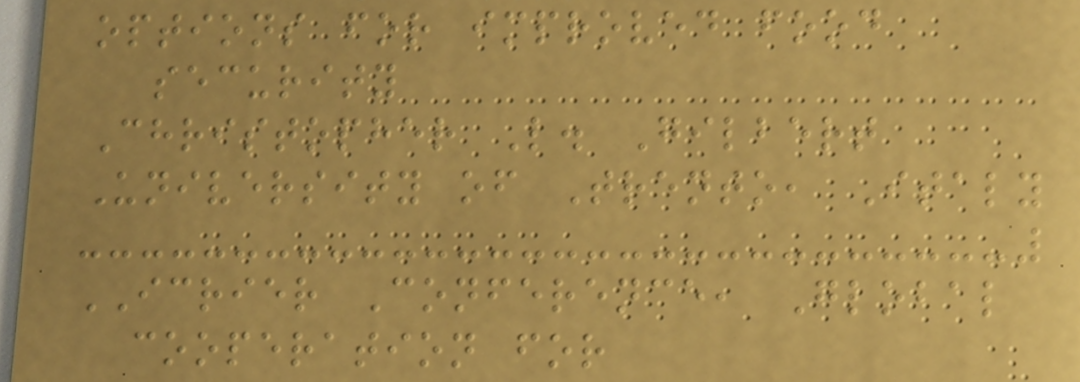options for improved food
security
Christopher L. Gilbert
University of Trento, Italy
ICRIER Conference, Global
cooperation for
